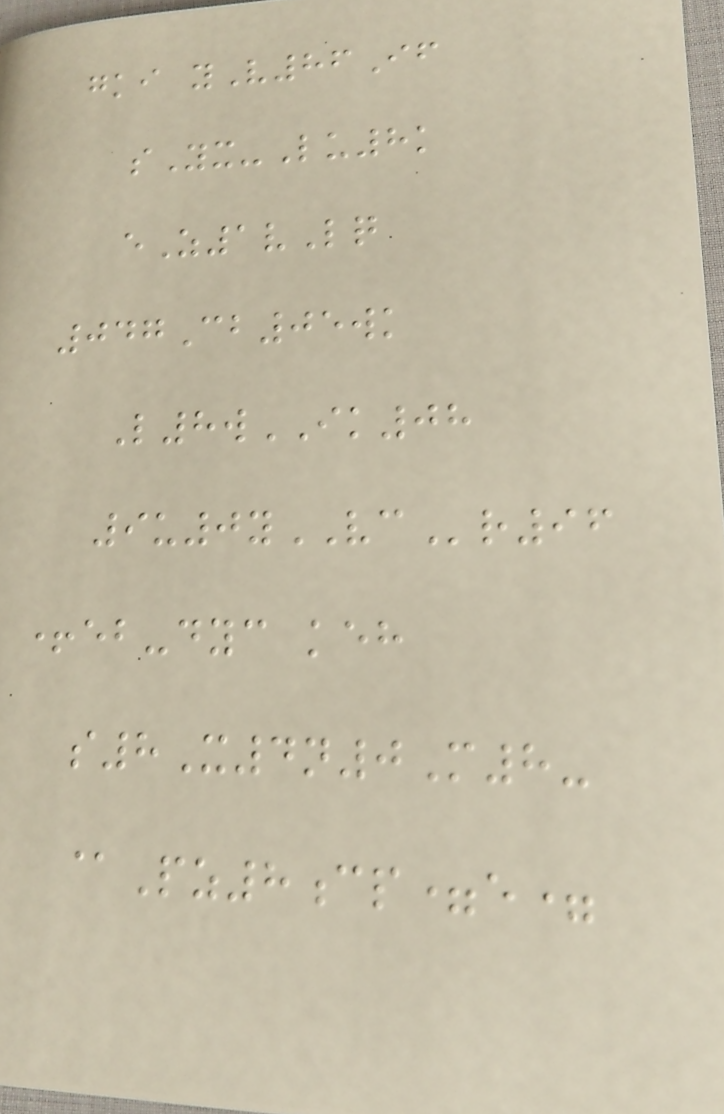gki yV86If
sYx-Lu8k
eZ1vLq
047Cb05wk
L8wIK08
9u0yVCr96
+eb-dyc keh
s8X4n0M8-
@Pz8cp=e=
